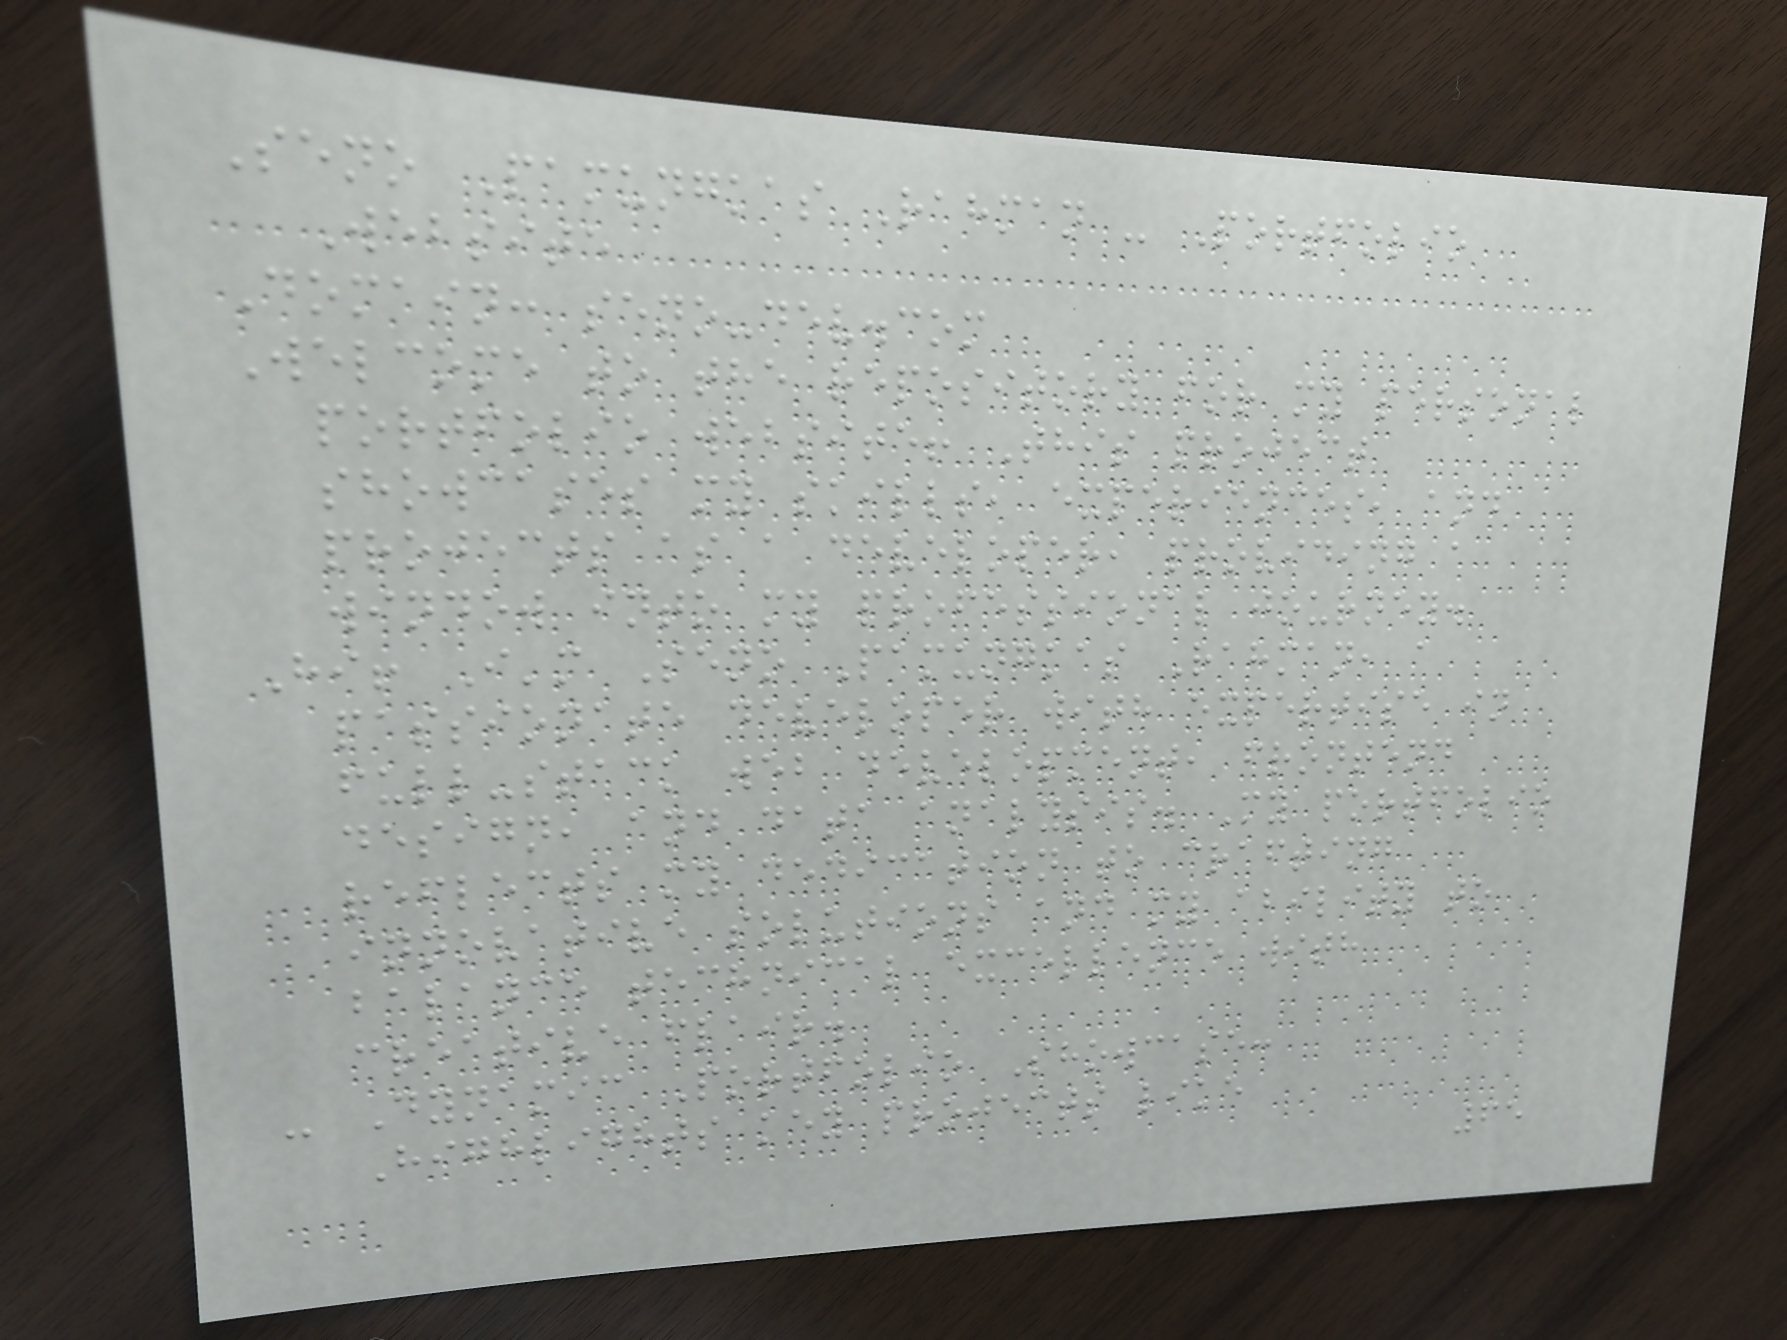Seno Pamungkas Rahman - Portfolio
Website
Domain: seno-dev.com
Welcome to the repository for my personal
portfolio website! This project
showcases my skills, experiences, and
projects as a developer, providing a
window into my professional journey.
Hi! I'm Seno Pamungkas Rahman, a
passionate developer with expertise in
full-stack web development, frontend
design, and data analysis. My portfolio
reflects my dedication to crafting
innovative solutions and my ability to
balance technical excellence with
creative flair.
- Dynamic Portfolio Showcase:
Highlights key projects like
65
